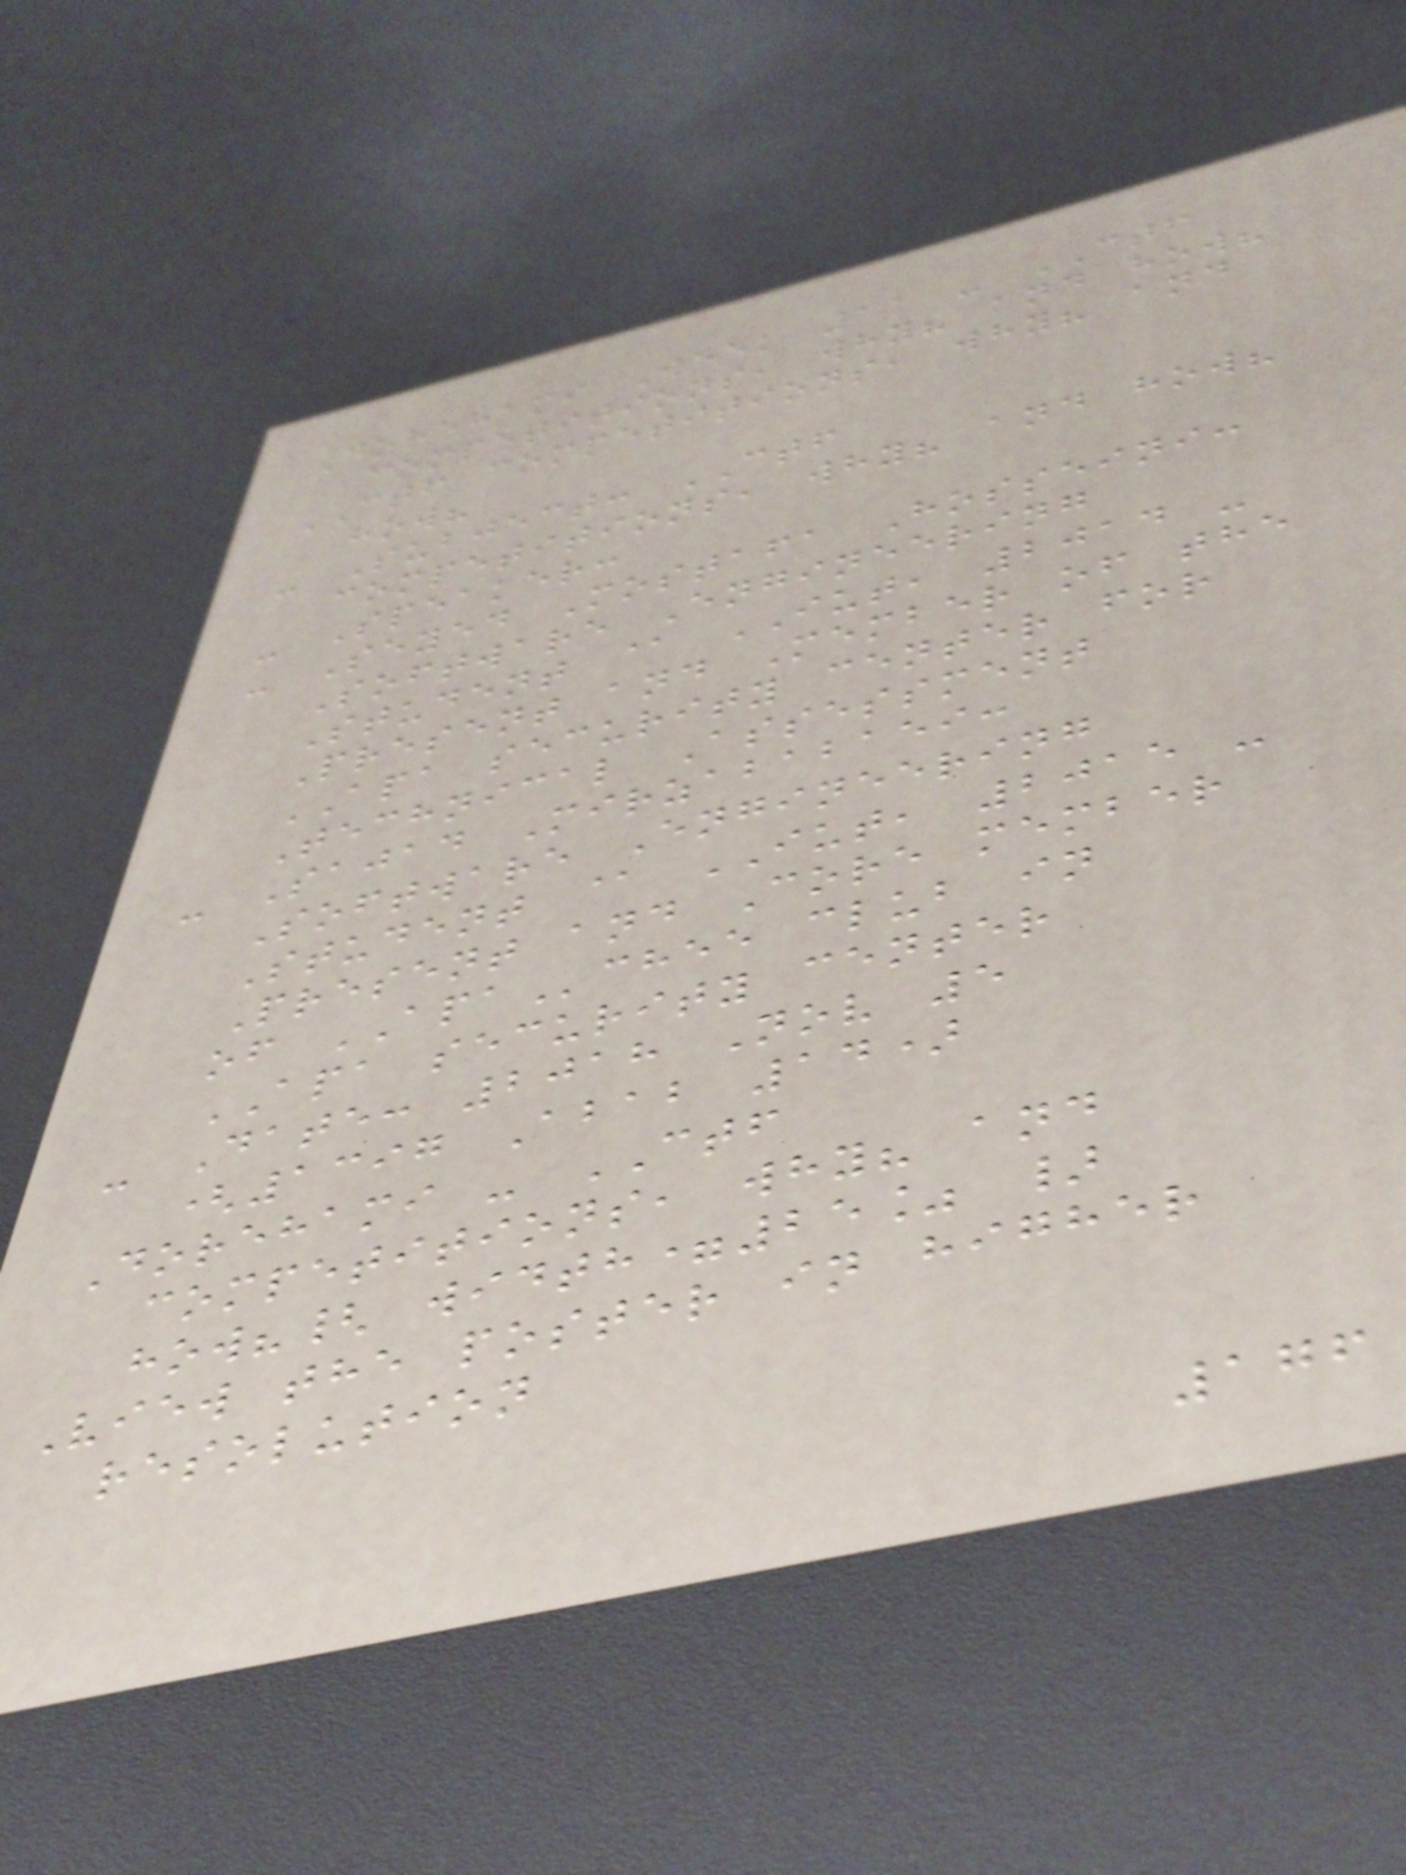Dorehami Week 11 - CTF
competitions, why? and how?
CTF competitions, why? and
how?
- Subject: CTF
competitions, why? and how?
- Speaker:
- Seyed Mostafa Hosseini:
Software Engineering
Student @ IUT, 2014 -
Present and Member of the
APA security center for
Technical Assessment
- Sajad Mirzababaei:
Software Engineering
Student @ IUT, 2015 -
Present and Core member
of APAchee club in
APA security center
- Date: 2018 Nov 5
(1397 Abab 14)
Dorehami - CTF
competitions, why? and
how?{ width=25% }
View the poster in higher
resolution
176
